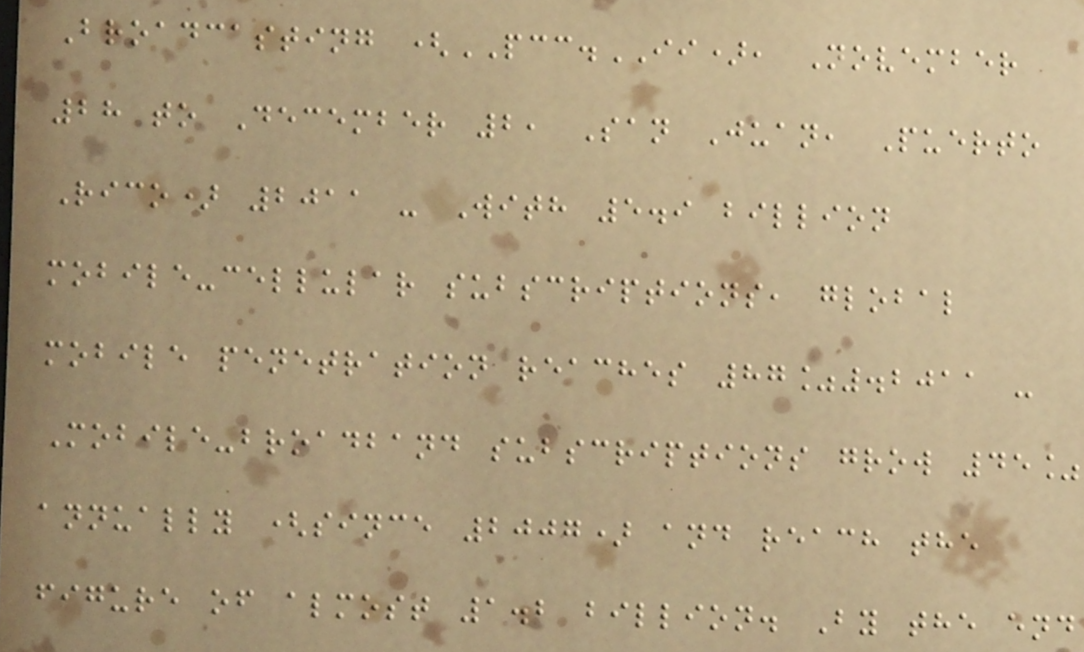Broadcasting (PCC.II), November
28 to December 2, San Juan, Puerto
Rico) 2011 - With 5.9 billion
mobile-cellular subscriptions, global
mobile penetration reaches 87%.2011 -
Mobile-broadband subscriptions grow 45%
annually (since 2007) and reach the
figure of almost 1.2 billion. By the end
